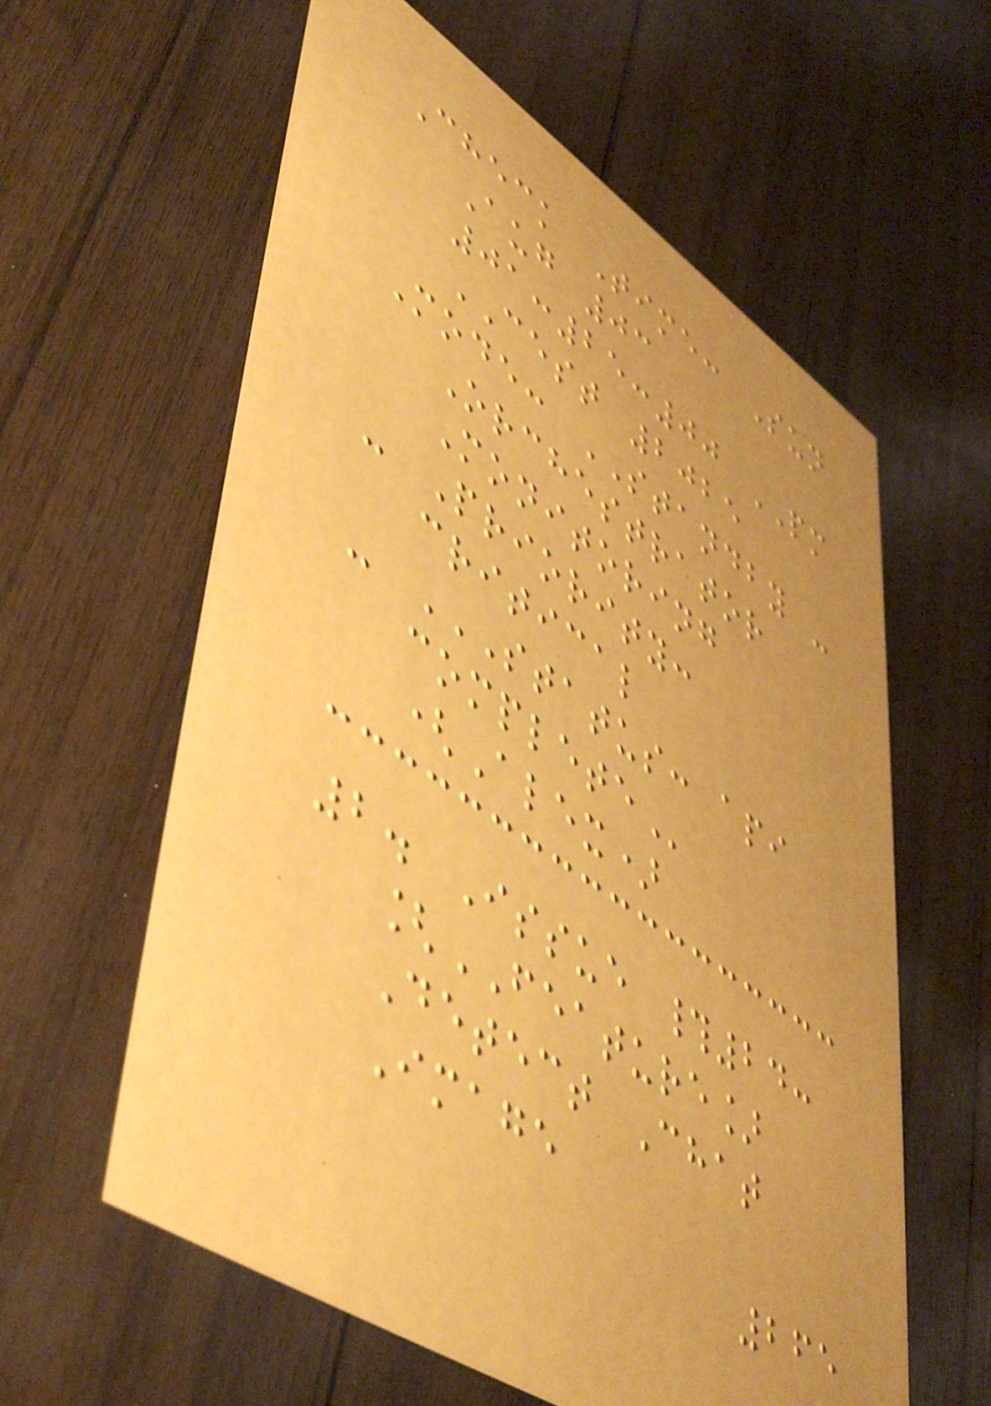Check Time: Sun
Aug 03
01:25:00 PM
CEST 2025
Mode: STANDBY -
Orchestrator
Monitoring
- Priority:
critical
- STATUS: API
COMPLETE
(Alex)
2. Issue #24:
[FEATURE]
Detect Chat
Image
265
